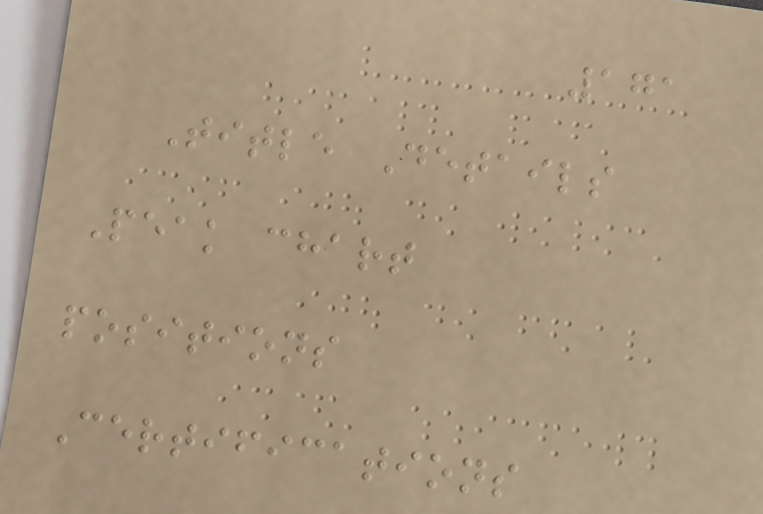171
Title Details
Peak chart
positions
Certifications
